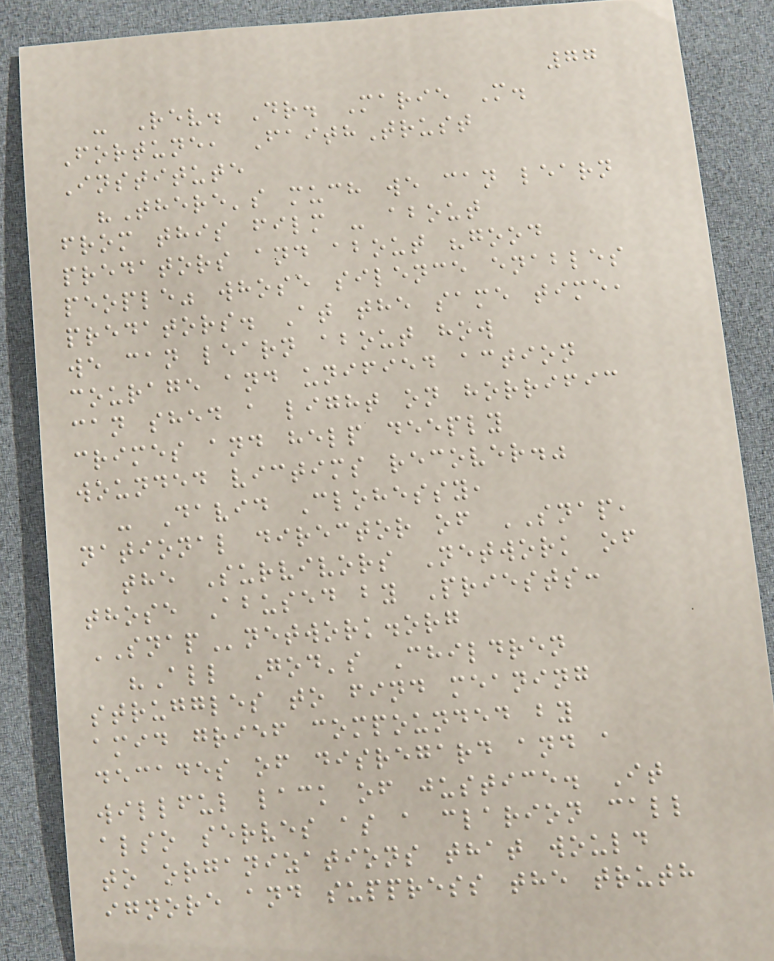77
- Rev. Dr. Marie M.
Fortune, FaithTrust
Institute
"There's much we can learn
from this film - about
predators and about "good
people" whose silence enables
predators. At the same time,
we can learn about how
courage and unified action
can shed a light on horrific
crimes and help deeply
wounded victims recover."
- David Clohessy,
national director of SNAP,
the Survivors Network of
those Abused by Priests:
SNAPnetwork.org
"All God's Children
struggles to find meaning
amid grief compounded by
decades of disregard and a
willful lack of justice. It
also serves as a clarion call
to organizations that would
ignore and suppress the truth
